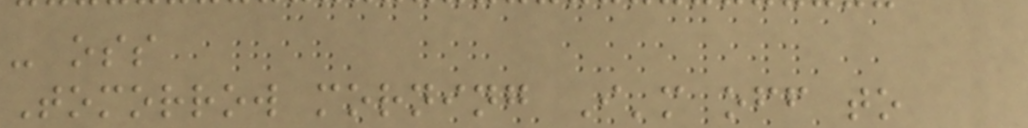- oss
Tomorrow morning I'm off to
